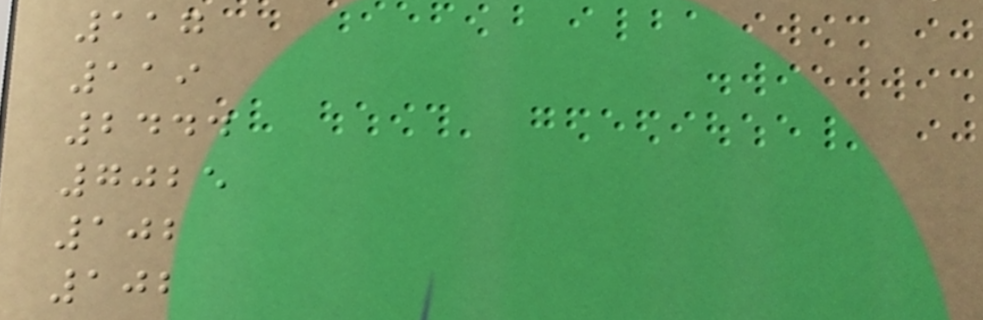117
119
2444
7025
102
102
